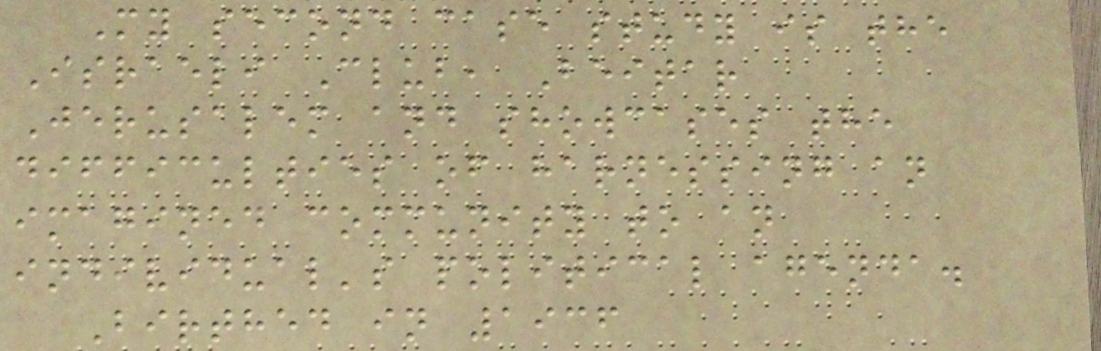My second case study is the
Israeli Club, Beitar
Jerusalem and showcases the
difficulties of harnessing an
imagined community to an
individual's political agenda.
Birthed in 1936
